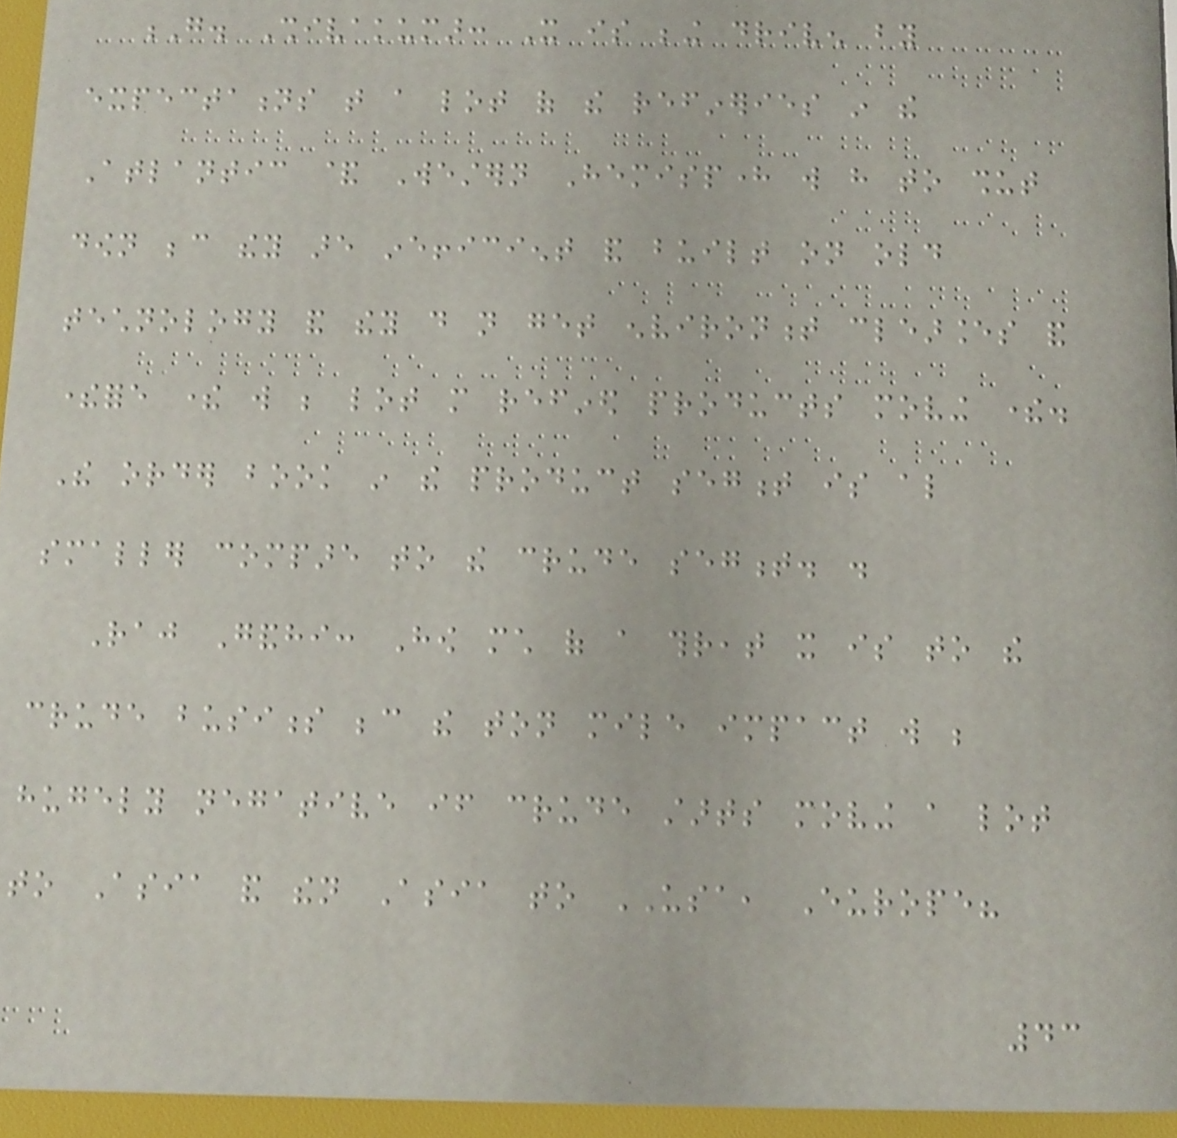G. Shivakumar: It is being driven by
expectations that a lot of the refineries in the
Atlantic & Western Hemisphere will have to shut
down because they are inefficient and built on old
technology and they do not get environment clearances and
therefore there will be lot more refined products moving there.
The order book in the product segment is also
smaller compare to the crude segment. .
Raj Gandhi: How much of a threat it is to the
crude business because the ton mile impact will be
hugely negative if crude starts moving a lot
to Asia and then Asia to USA, Europe?
43
